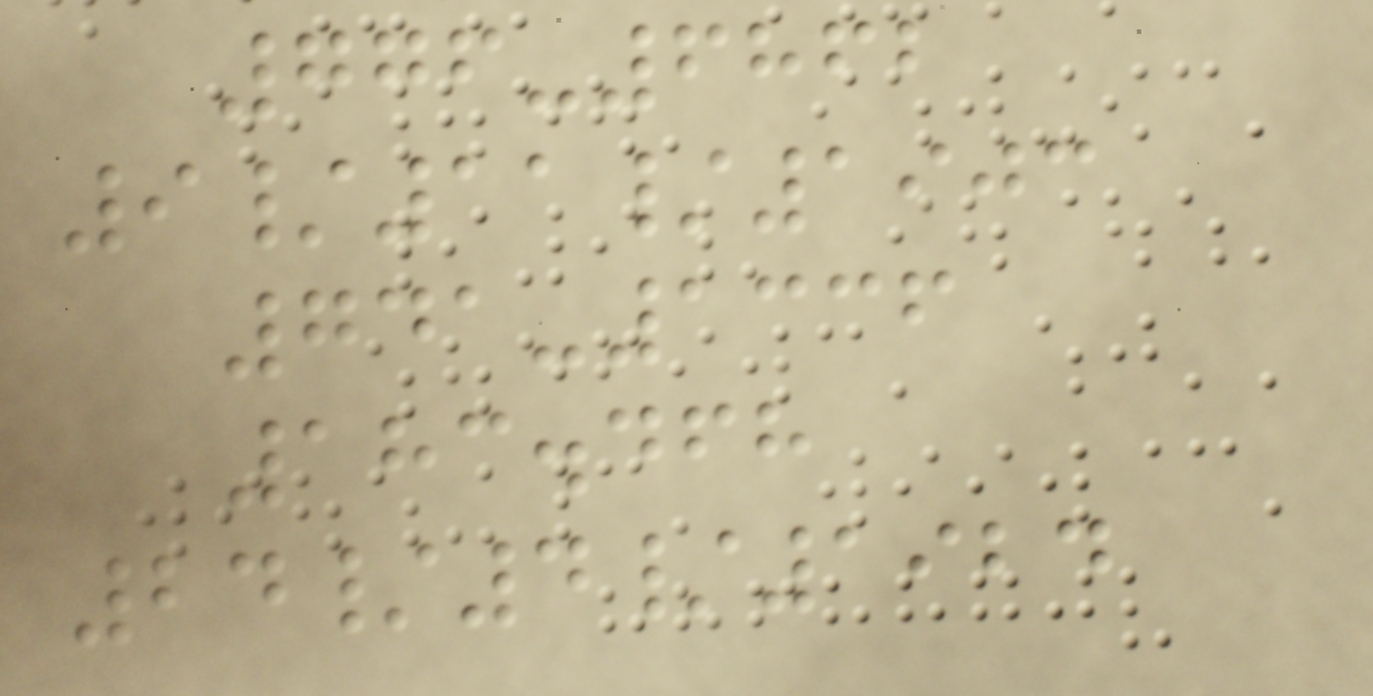776-6862
9/11/1903
741-1336
183.468
24/4/1924
